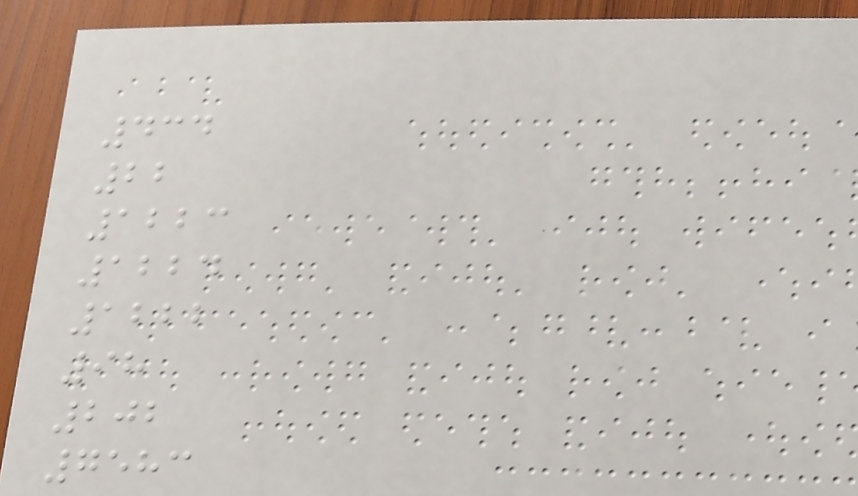434
22
1223
1224
1222
98
202
7583
